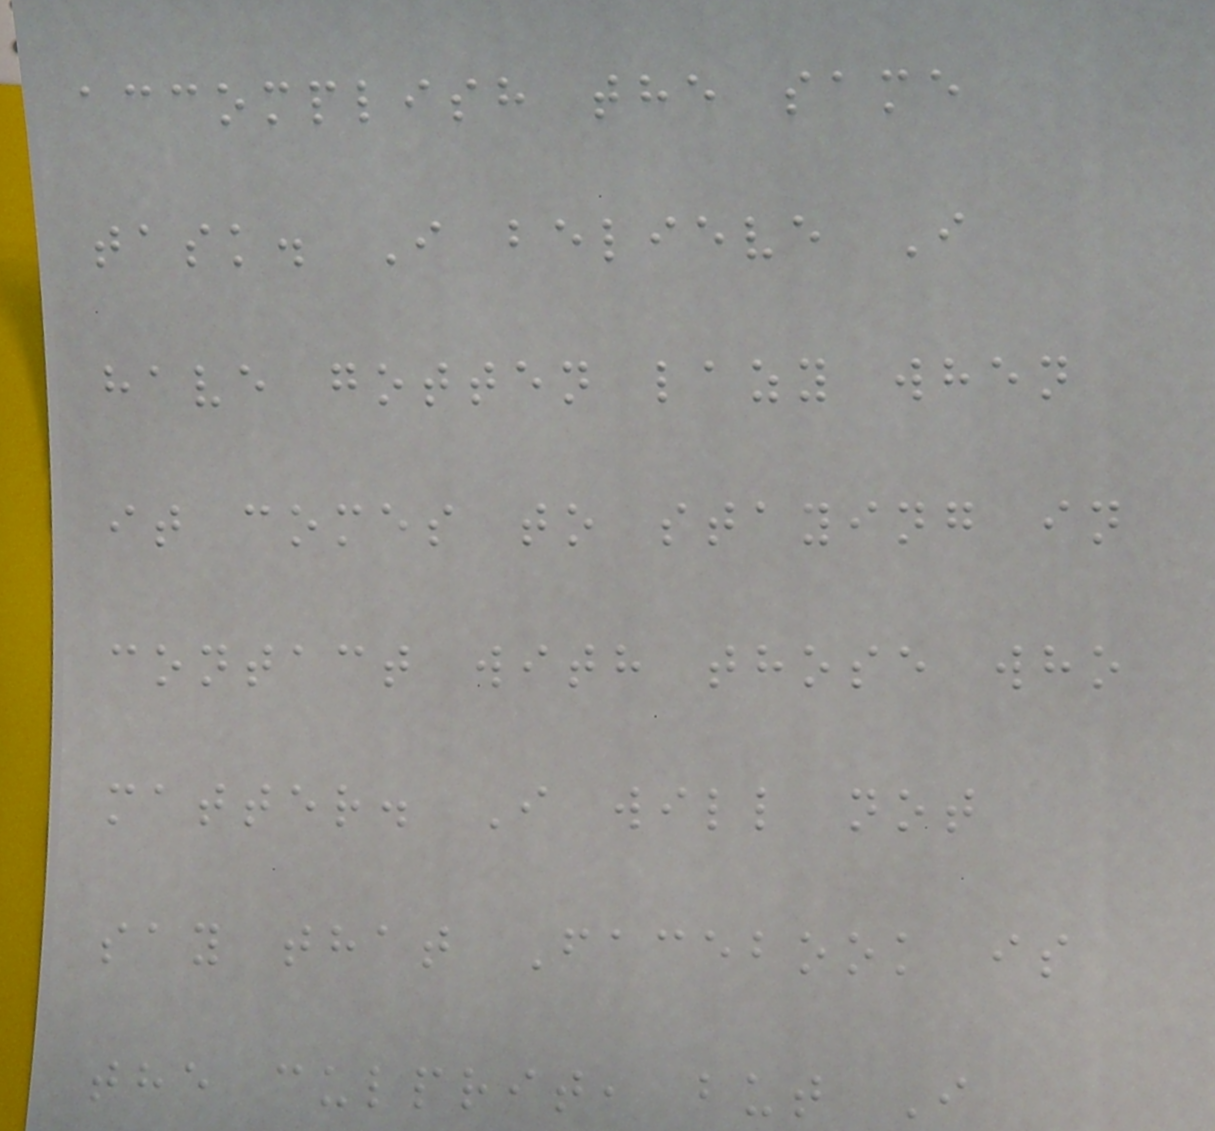accomplish the same
task. I believe I
have gotten lazy when
it comes to staying in
contact with those who
matter. I will not
say that Facebook is
the culprit, but I
